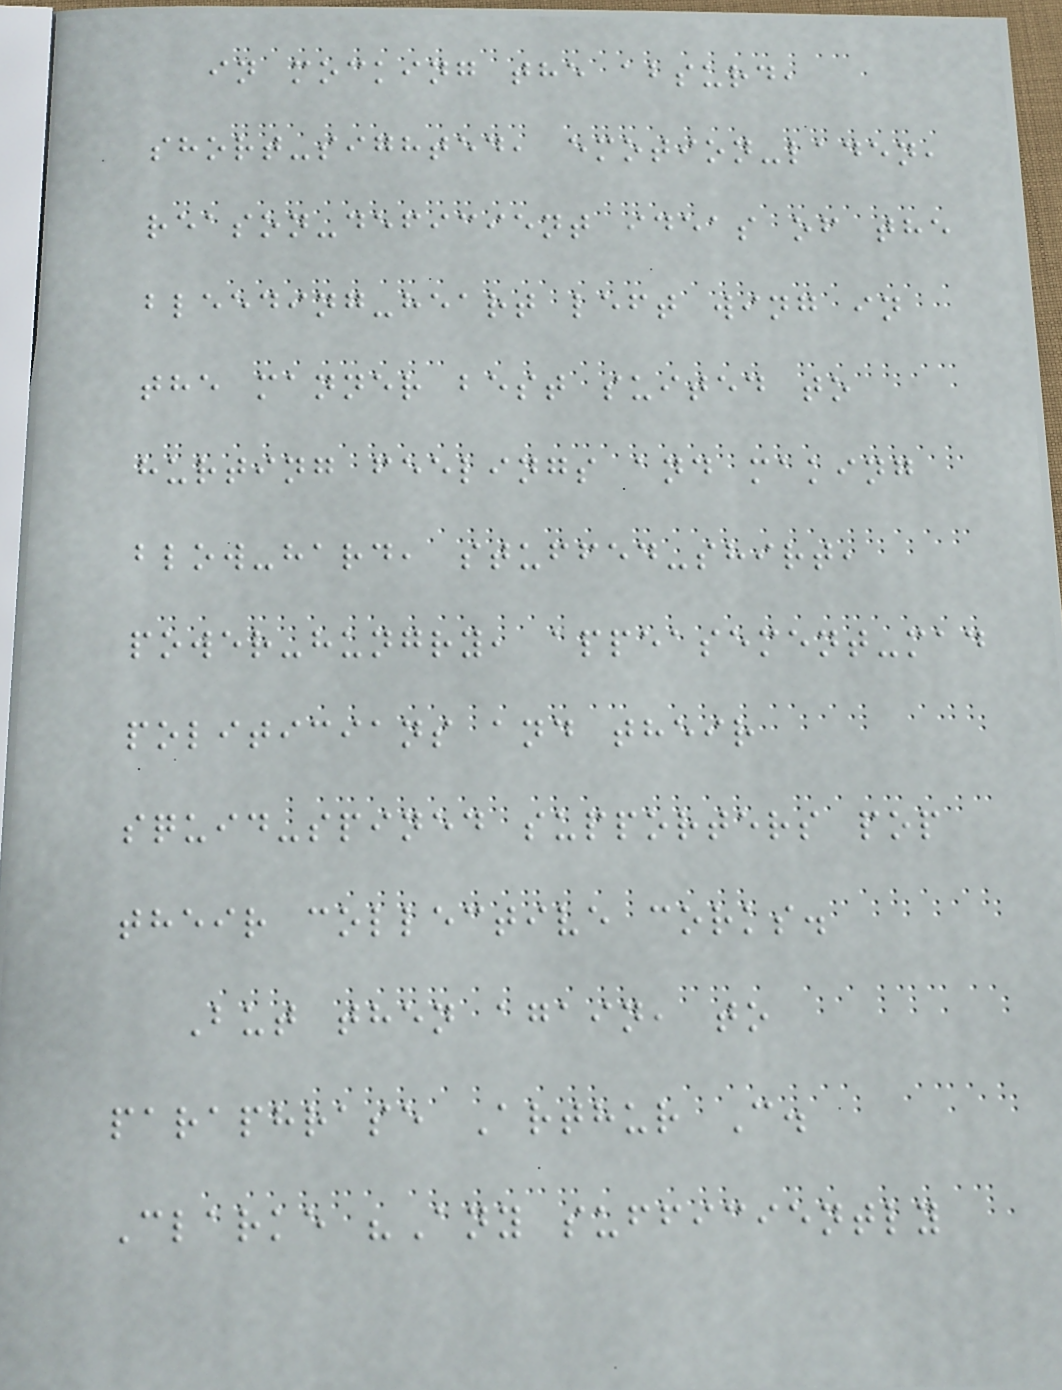in mocking the absurd,
short-sighted, emotion-laden,
reason-deficient ideas of the
bleeding-heart left wing in
the manner best suited to
hurting feelings and making
blow-hard, stuffed-shirt,
power-hungry, appeasement-mad
politicians and their
squid-spined supporters pop
their collective corks.
But then again, to
paraphrase Arthur C.
Clarke "Any sufficiently
